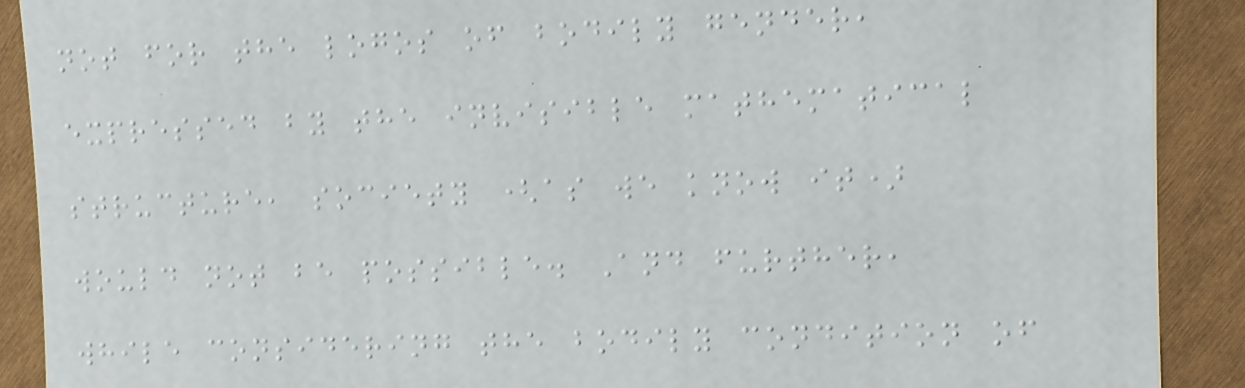not for the logos of bodily gender,
expressed by the invisible mathematical
structure, society (as we know it)
would not be possible. And further,
while considering the bodily condition of
